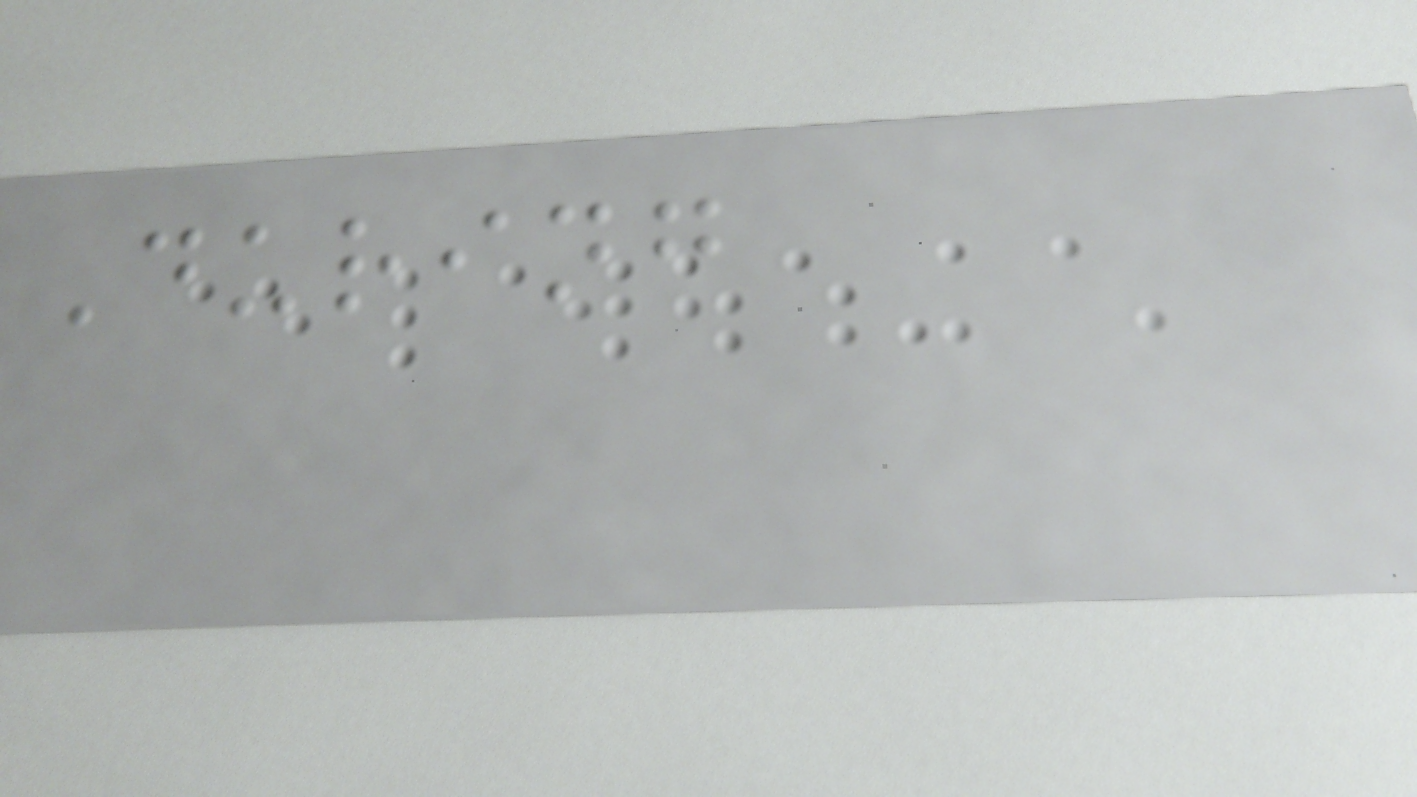During
